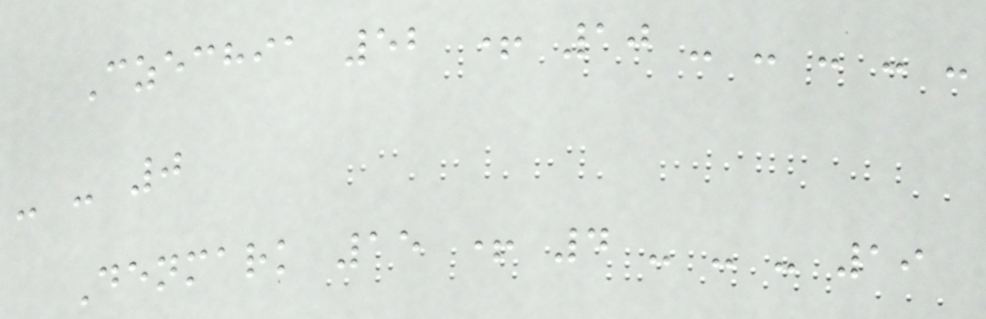Czechia 52 + 10 - - - - -
- - 0
Denmark 15 + 4 - - - 19
